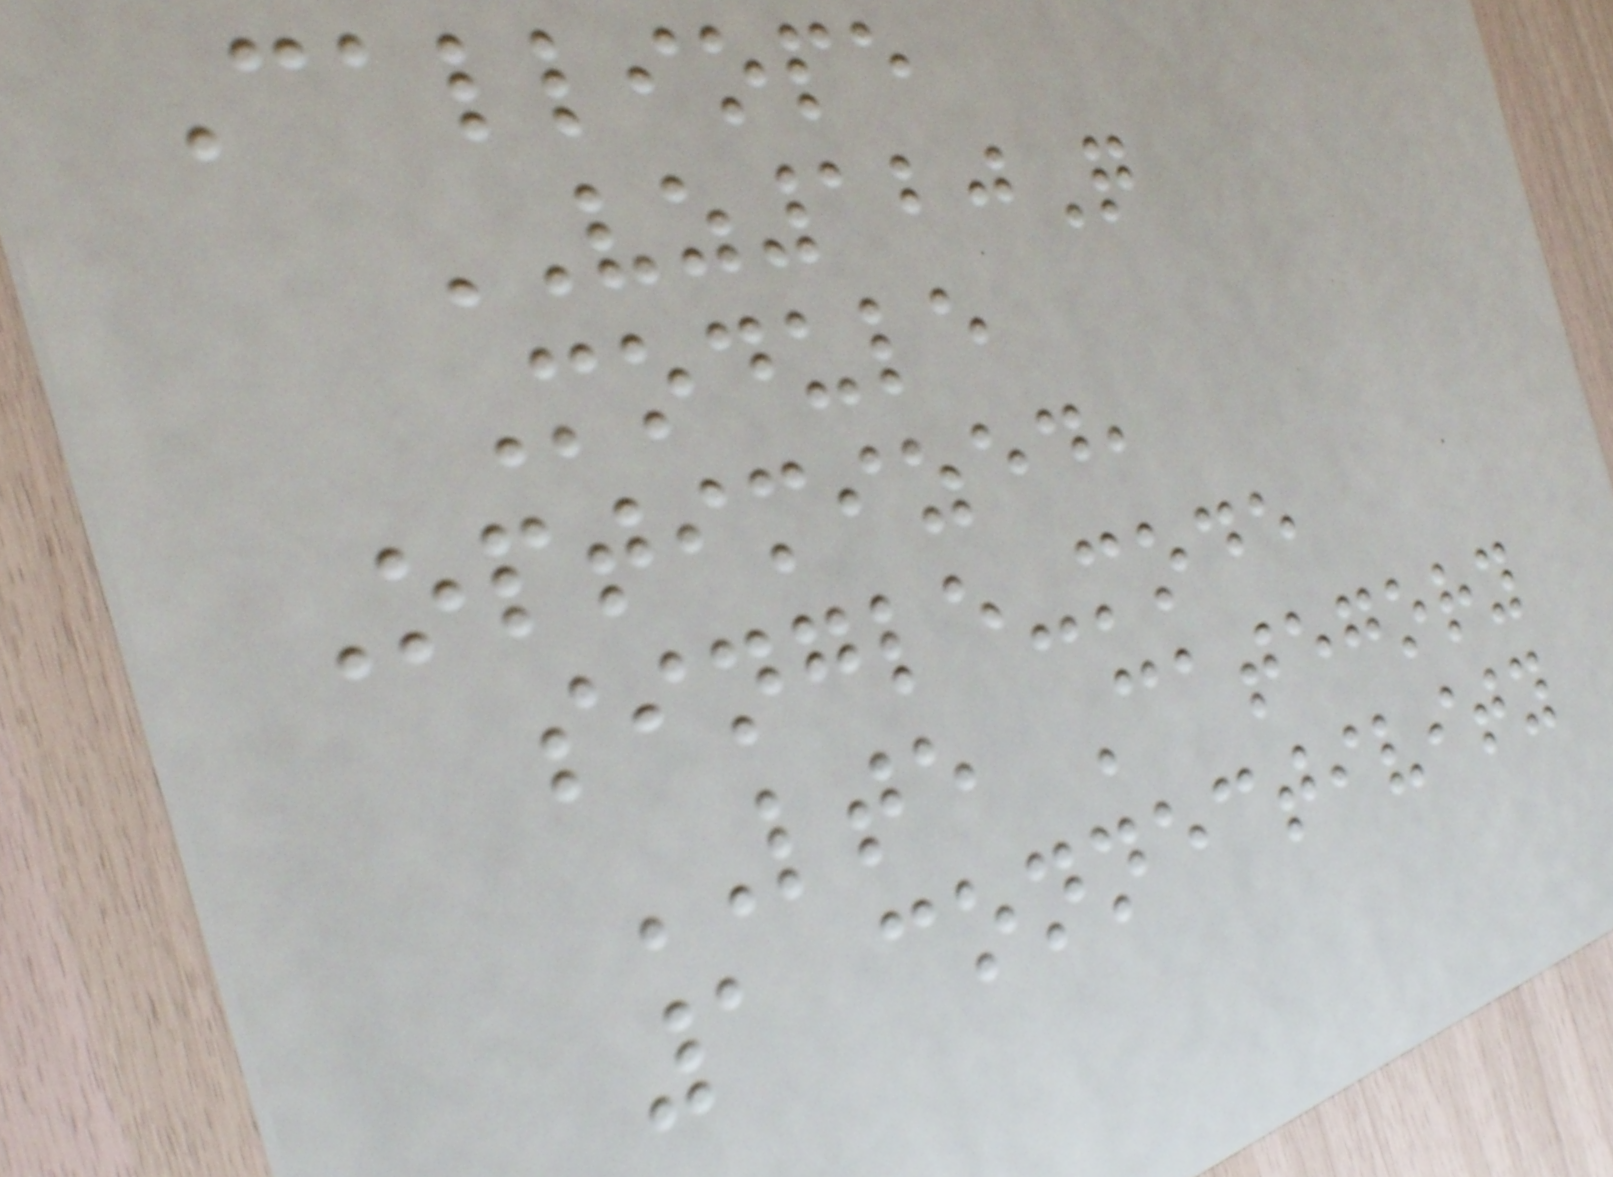Calliope
VZ120Q
Module
Optimized,
single-mode
LTE Category
1 connectivity
